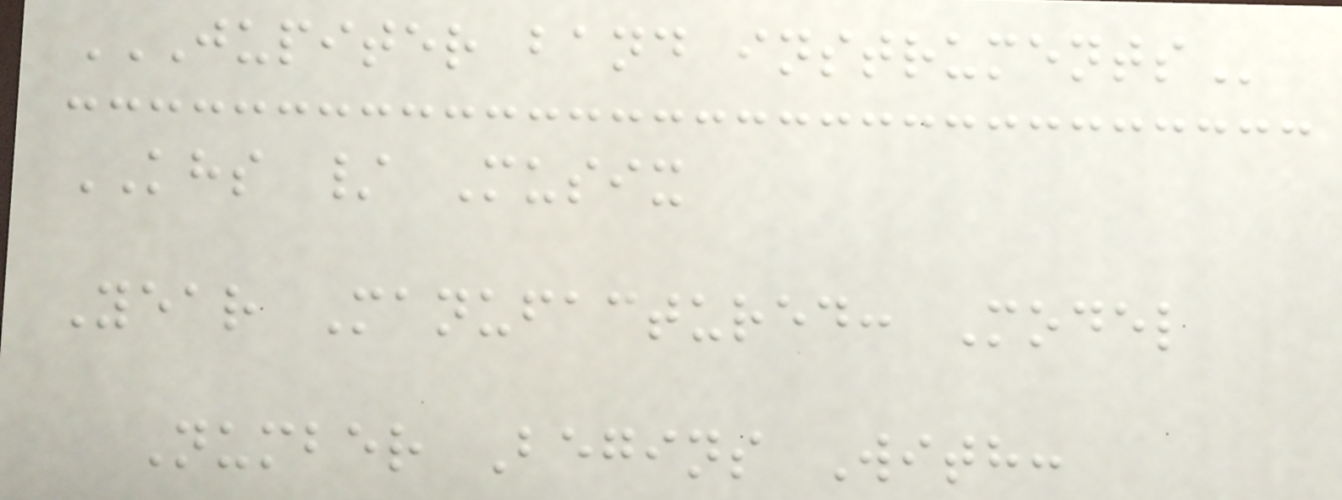JUPITER BAND INSTRUMENTS
KHS / Musix
Year Manufactured: Model
Number Begins With:
